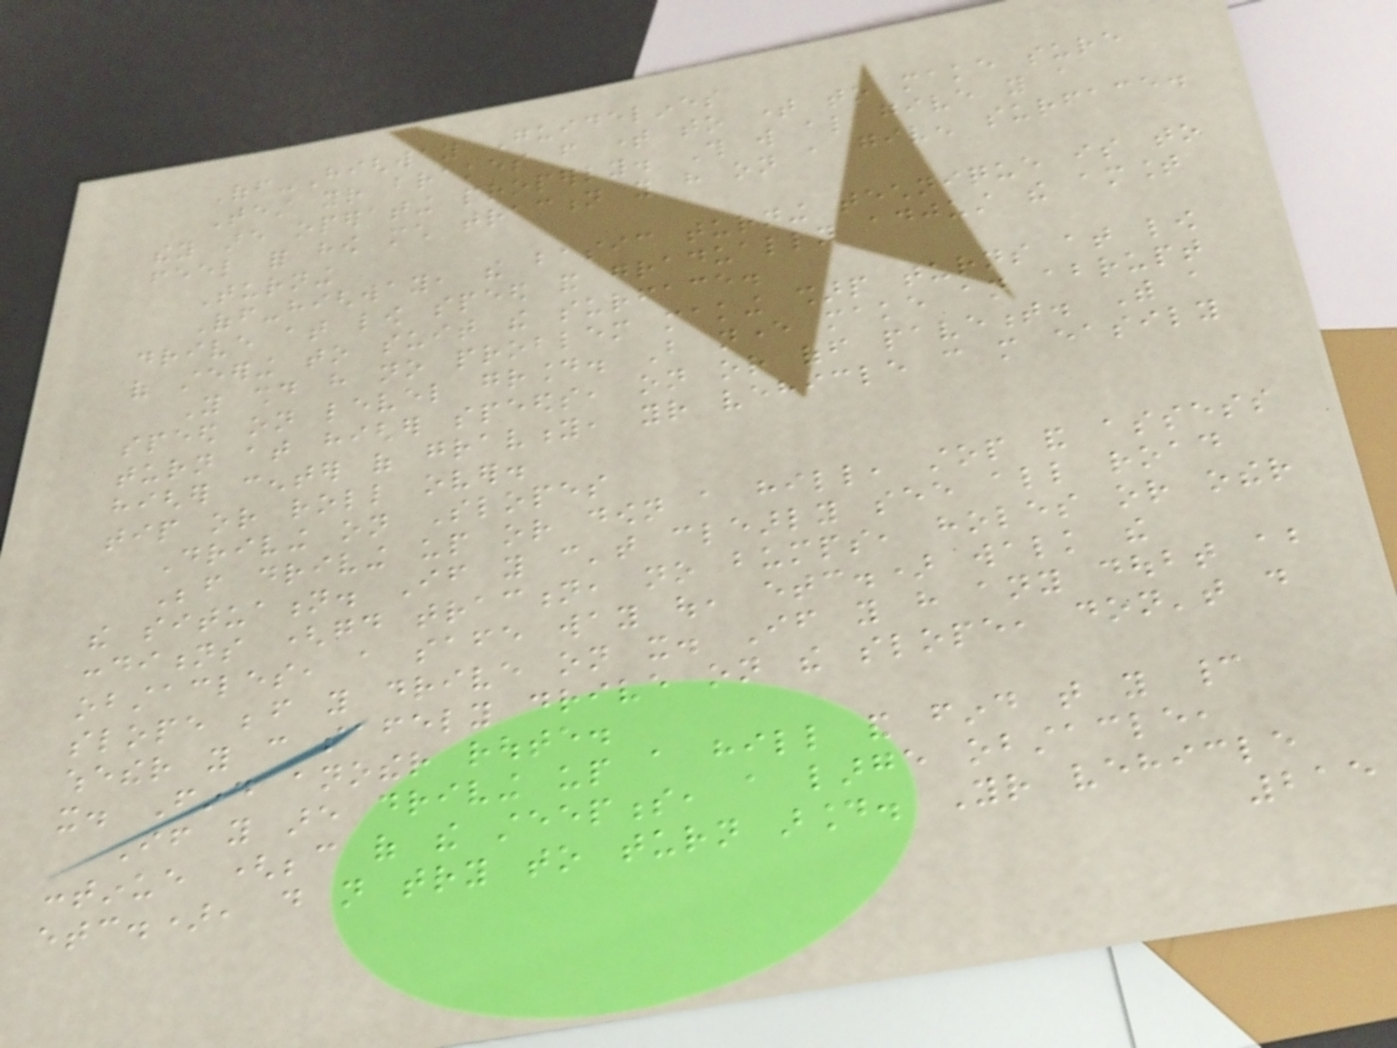Off-Highway Guidelines
Test your brakes from time to time to make sure
they are operating properly. This will also give you a
feel for how much traction you have on a given surface.
Turning
Off-highway, the basic turning technique is to
drive at low speed and gradually adjust the amount
of steering to suit the surface.
You should have no problem making sharp turns at low
speed on level ground. But never make an abrupt
turn at higher speeds, on or off pavement. With a
higher center of gravity, your vehicle can more easily
tip or roll over.
Driving on Slopes
Before driving up or down a hill, stop and assess
the situation. If you can't clearly see all road
conditions (good traction, no bumps, holes or other
obstacles, a safe way out, etc.) walk the
slope before you drive on it. If you have any doubt about
whether you can safely drive on the slope, don't do
it. Find another route.
If you are driving up a hill and find that you cannot
continue (because of the steepness, a large obstacle,
etc.), do not try to turn around. Your vehicle
215
